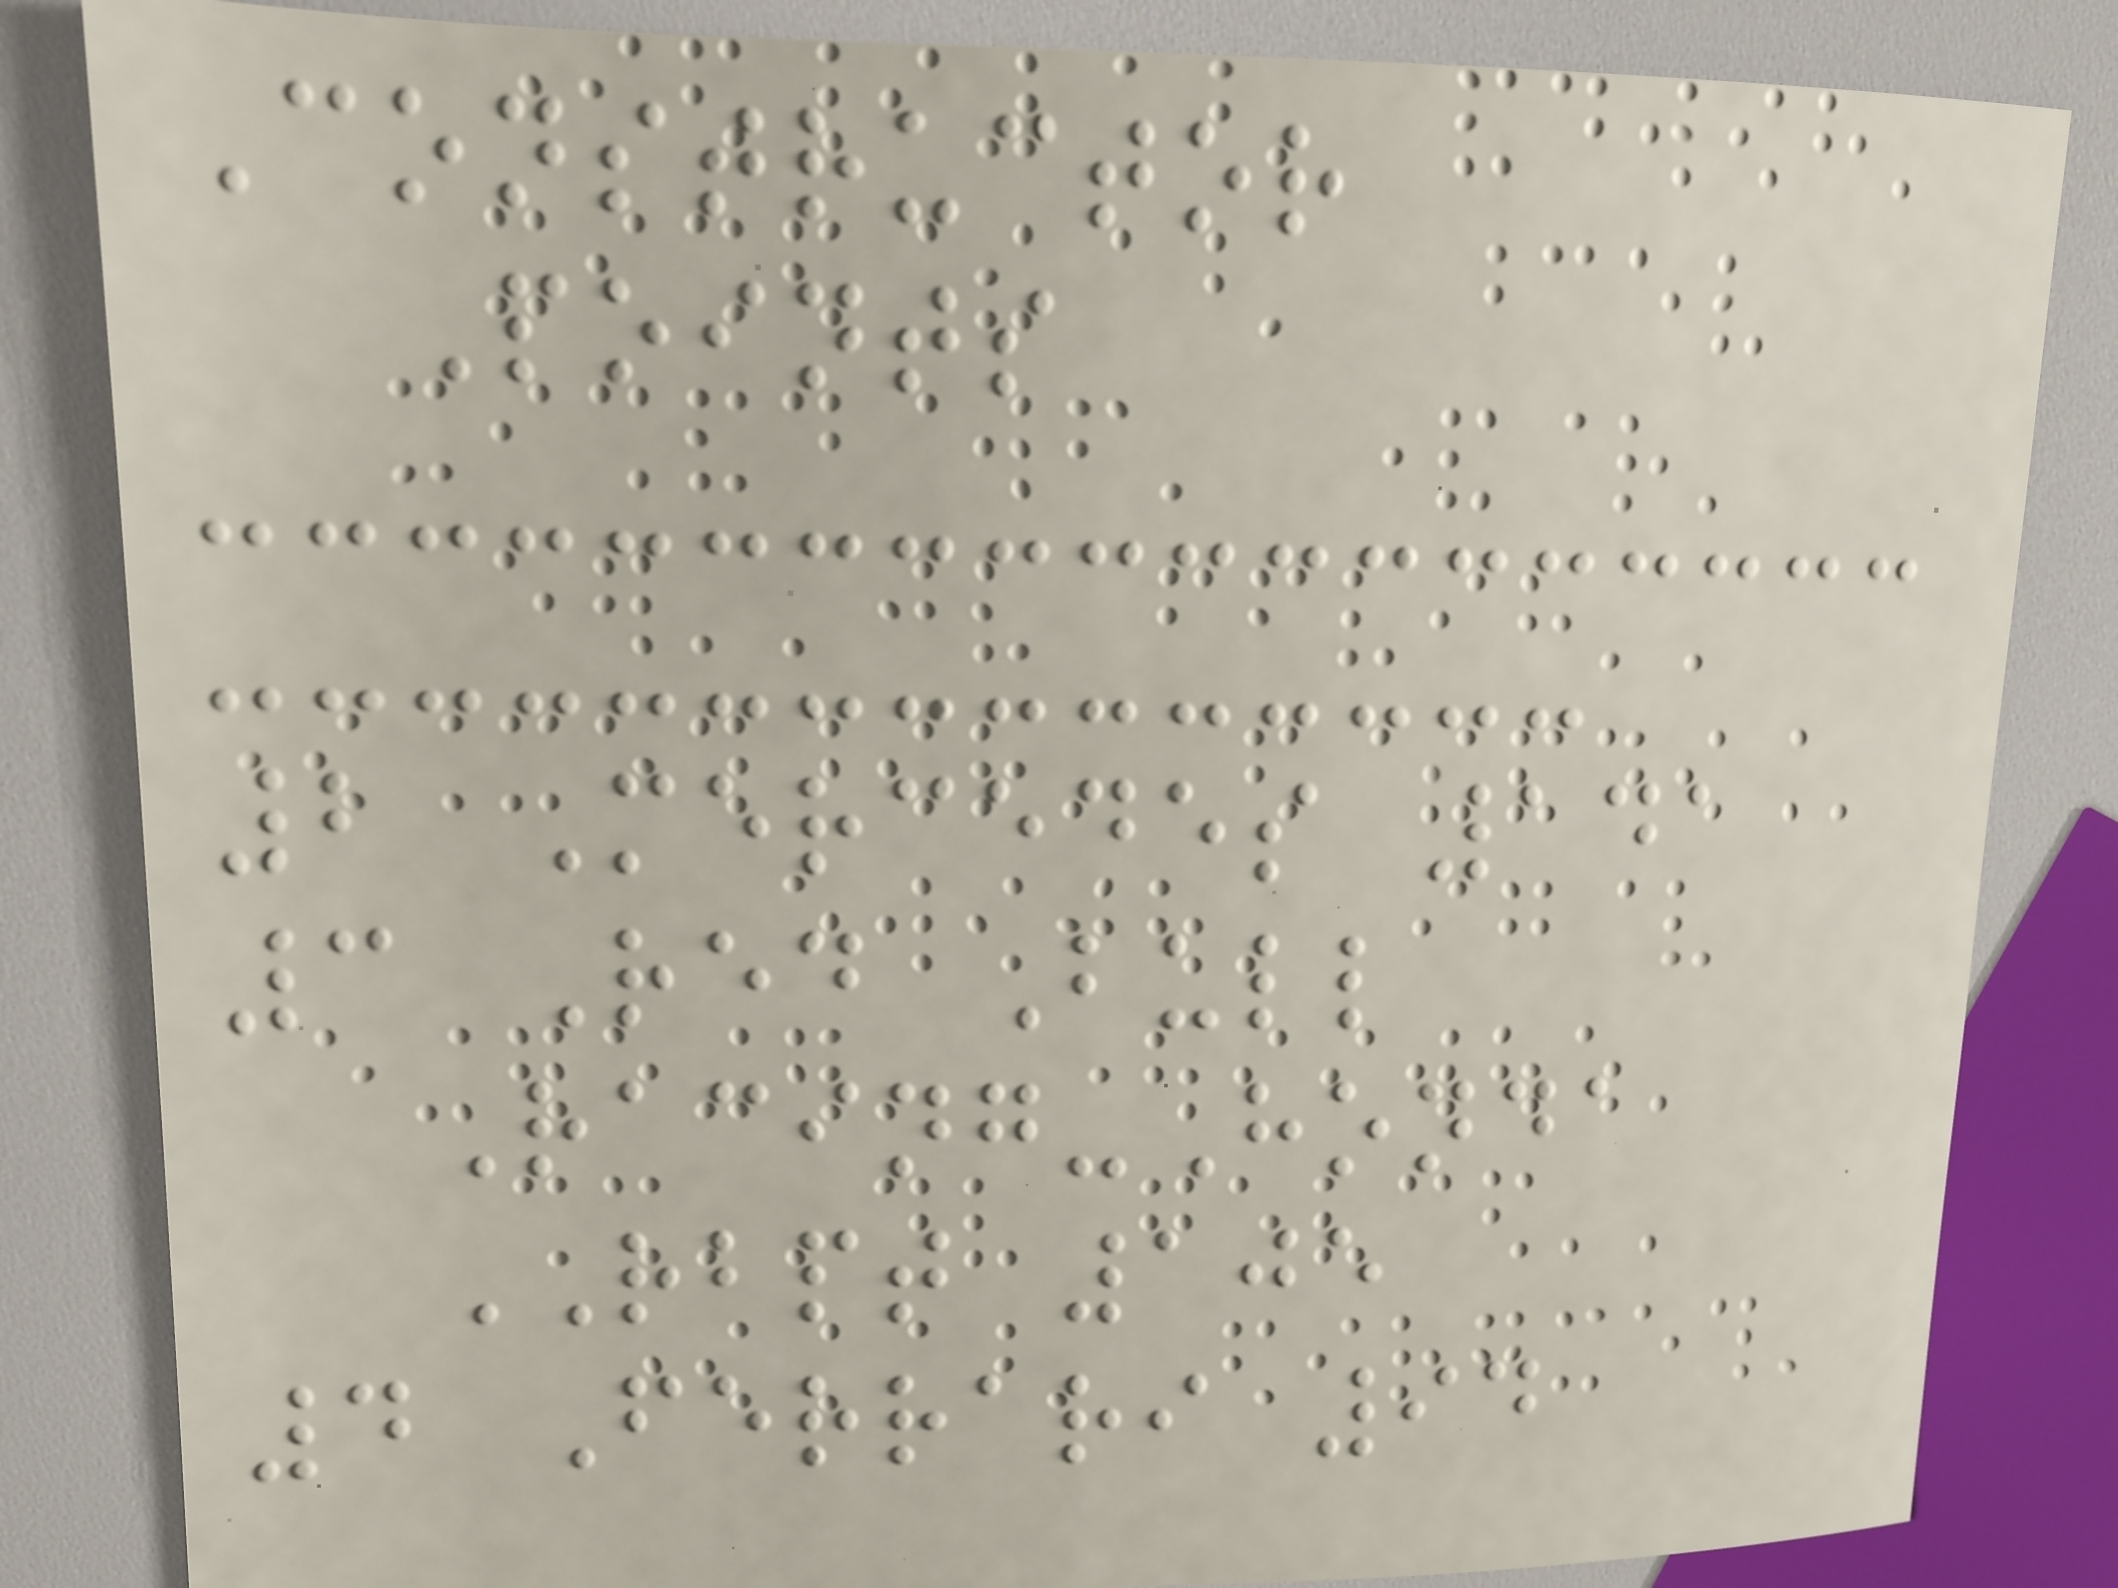Constructor
Points
2 Mercedes 141
3 Red Bull
Racing-Honda
RBPT 105
4 Ferrari 94
